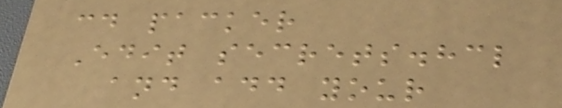cd packer
Edit secrets.hcl
and add your
